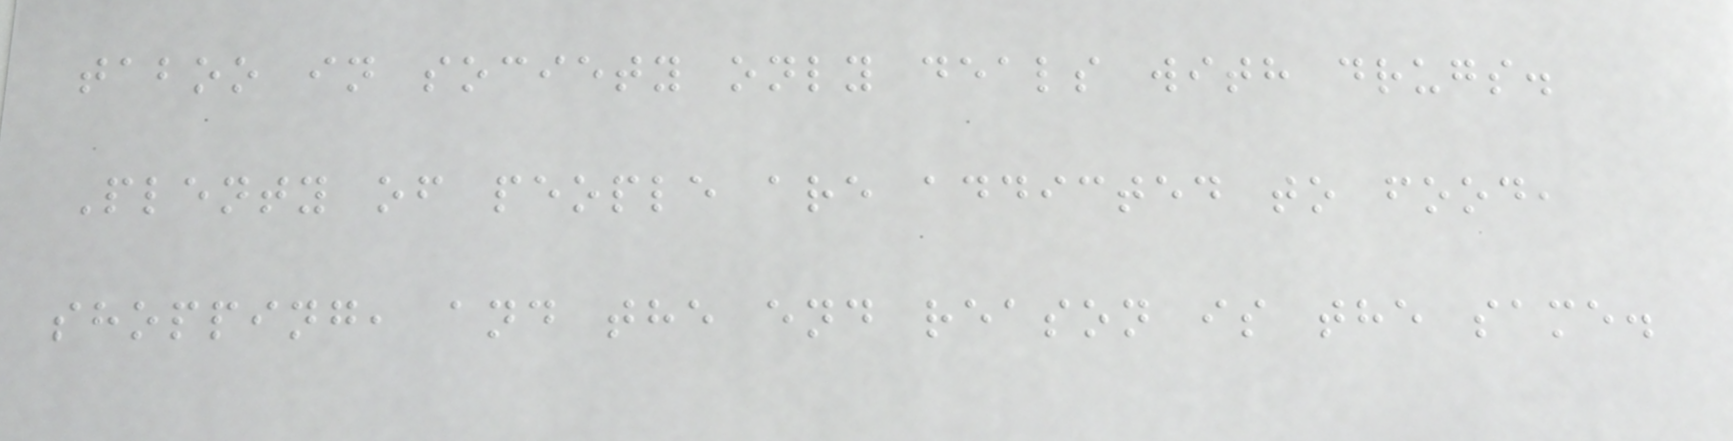taboo in society only deals with drugs.
Plenty of people are addicted to food,
shopping, and the end reason is the same.
